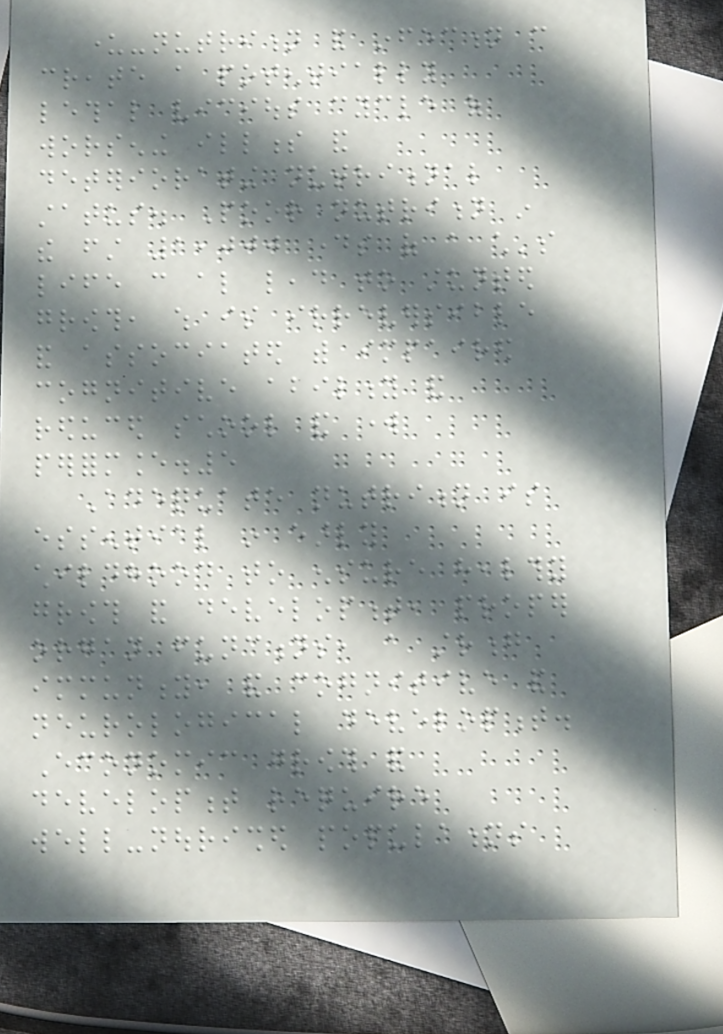under-nutrition and infection can
create a potentially
lethal vicious cycle of
worsening illness and
deteriorating nutritional
status. Poor nutrition in
the first 1,000 days of a child's
life can also lead to stunted
growth, which is irreversible
and associated with impaired
cognitive ability and
reduced school and work
performance.5
Adequate nutrition is
essential in early
childhood to ensure healthy
growth and development, proper
organ functions, a strong
immunity, and cognitive and
neurological development.
Economic growth and
development require
well-nourished populations
